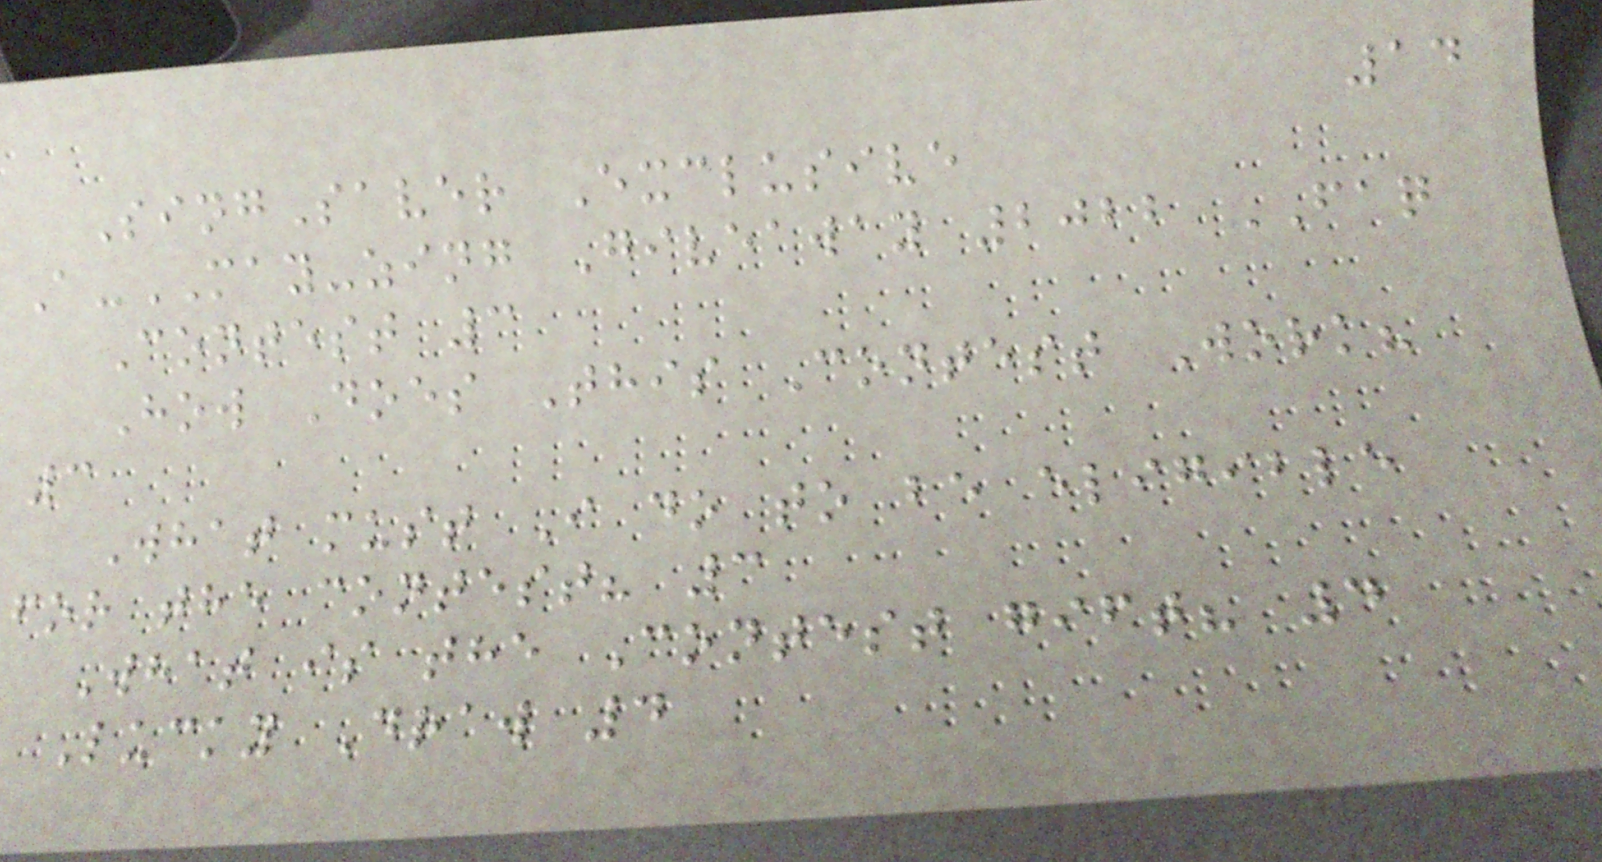14
SingSaver Exclusive
A-MAY-zing Giveaway 2022 FAQ
Contest 3
How Does This Contest Work?
3
What must I do to be eligible
for the contest? 3
What is the Contest gift? 4
Lucky Draw 4
